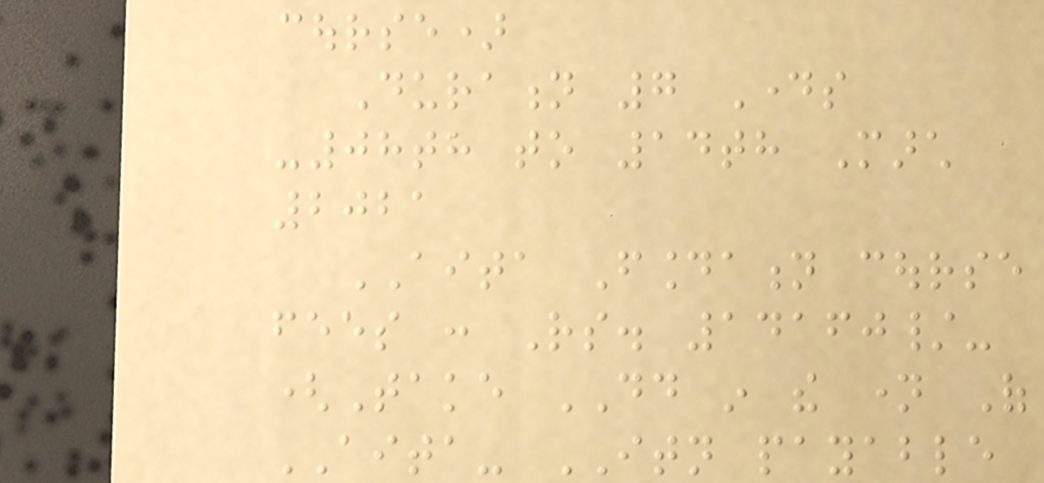course)
Duration 7 Days
-08th to 14th March
2021
AITA Foundation course
fees : Rs. 14160/-
(Take DD in the name Of
AITA- ITN payable
